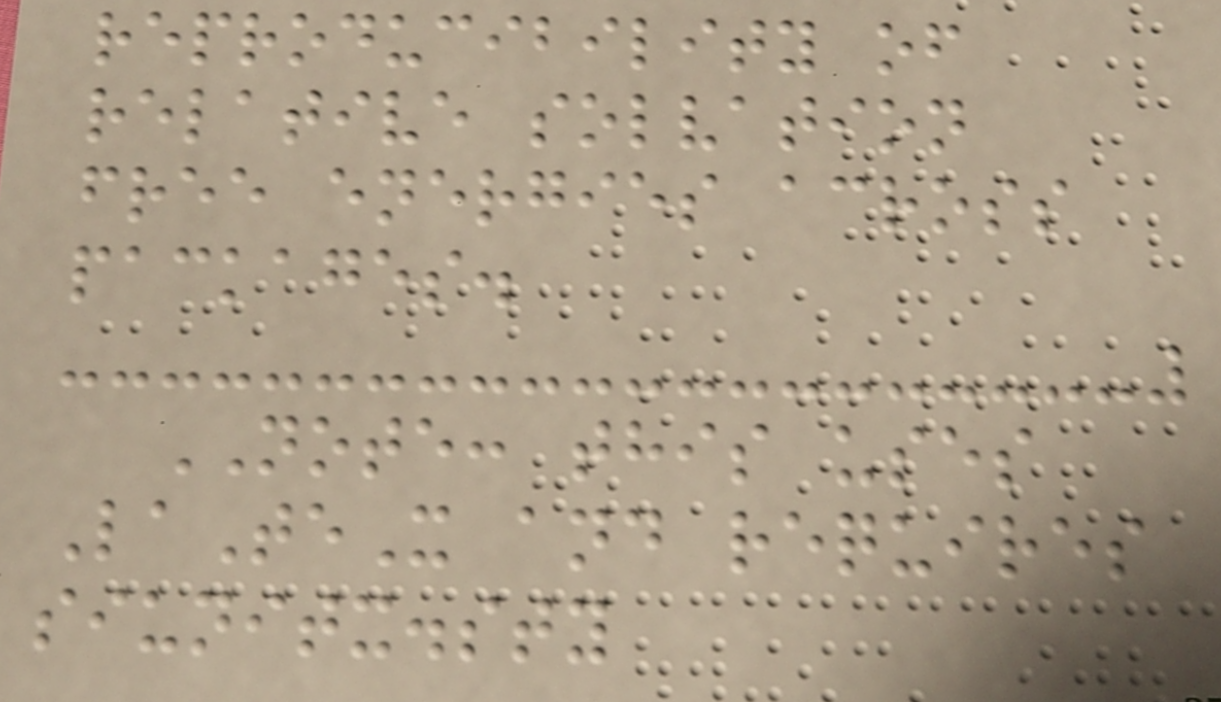reproducibility of
relative solvation
free energies across
packages.
NOTE: this uses
LaTeX and requires
siunitx.sty
